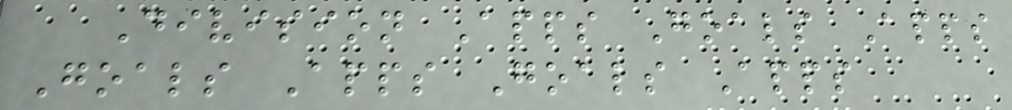Division Apps Goals Apps
Goals Apps Goals Apps
